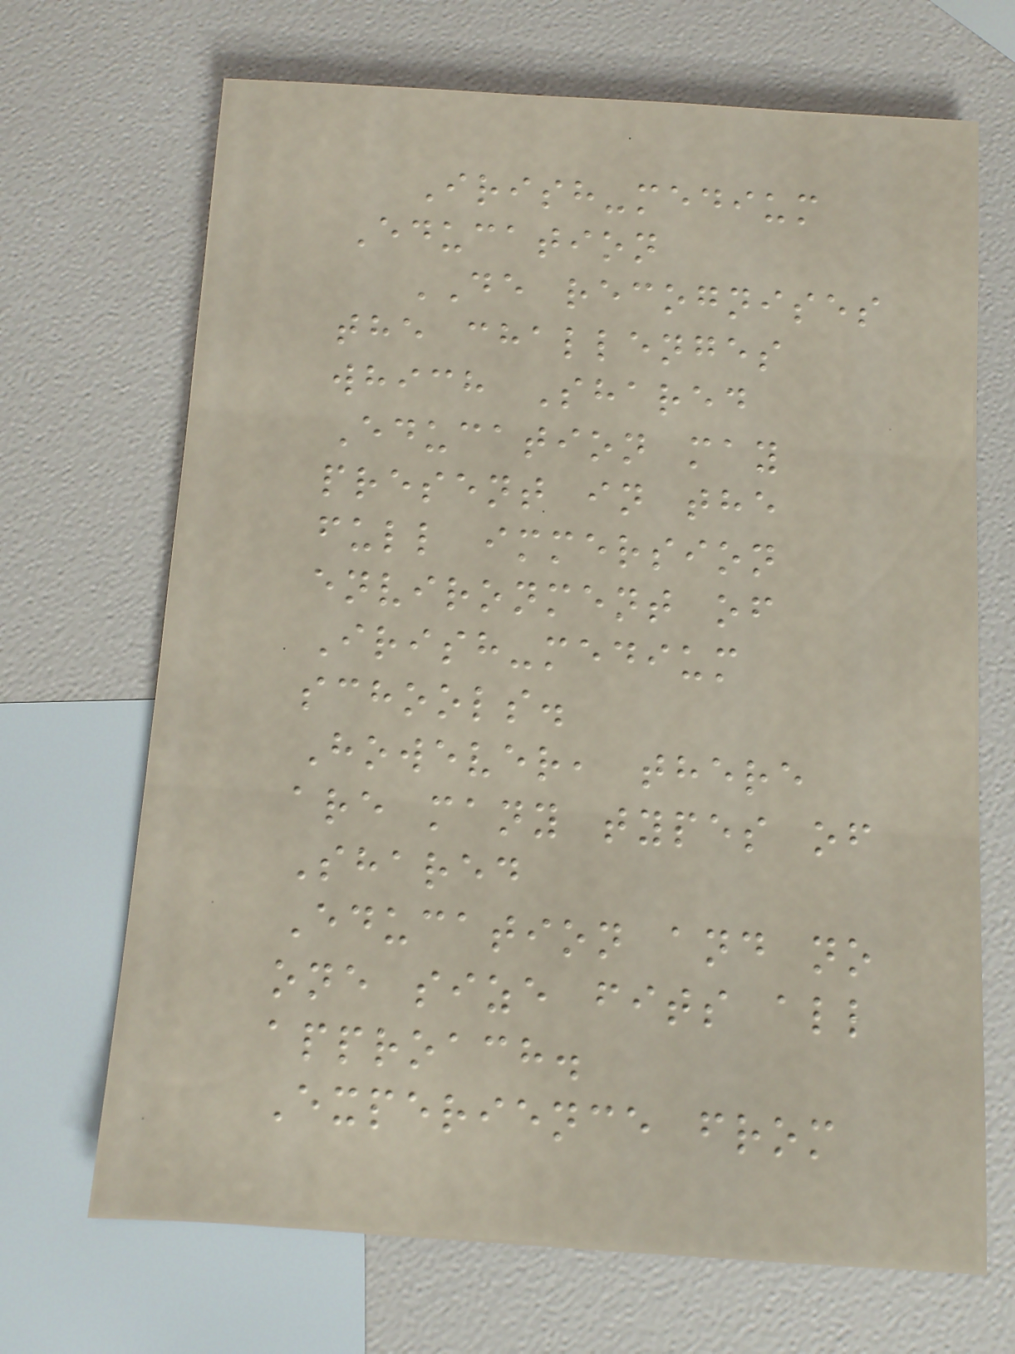Irish-medium
Education
DE recognises
the challenges
which Shared
Education may
present in the
full immersion
environment of
Irish-medium
schools.
However, there
are many types of
Shared
Education and no
one size fits all
approach.
Experience from
